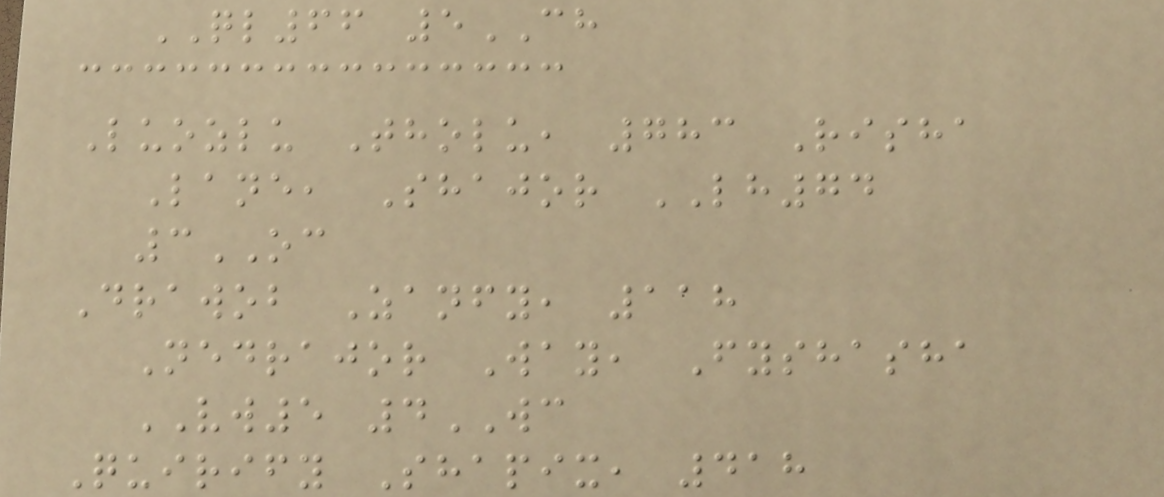QL66 5CH
Luozlu Tholu, 783 Risha
Lane, Shajor LH74
3OC
Drawob Zanfy, 118
Nedrajor Way, Fyshasha
VW5 4WC
Quirify Shapix, 418
